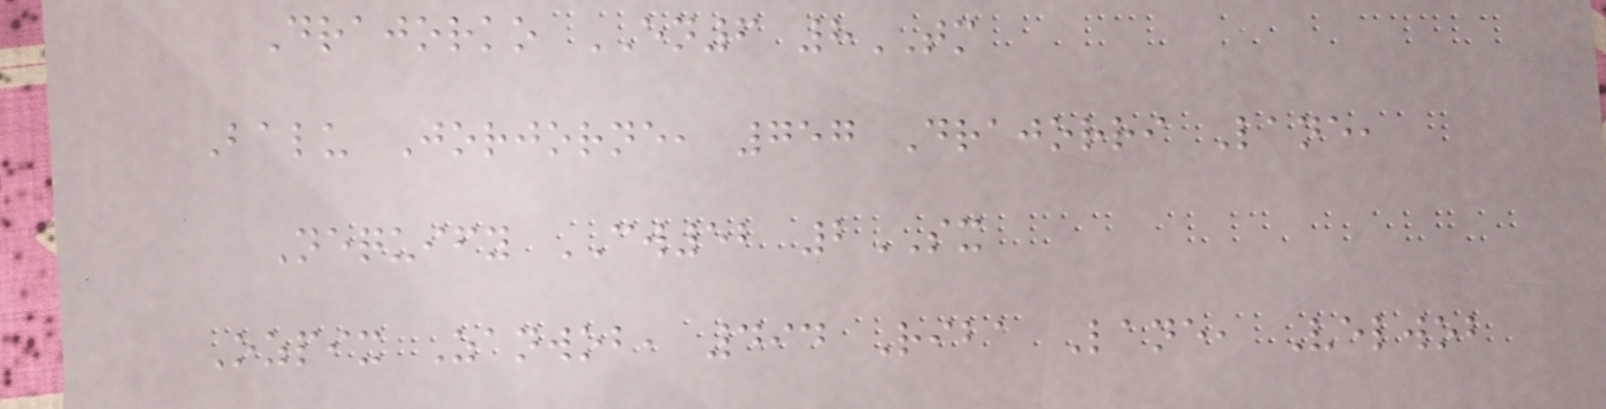Drajorko EN6 8TM
Balu Jorjorne, 757 Drajorri Lane,
Nequify CW52 2SX
Ozpix Zanwob, 494 Riba Lane, Velwob
